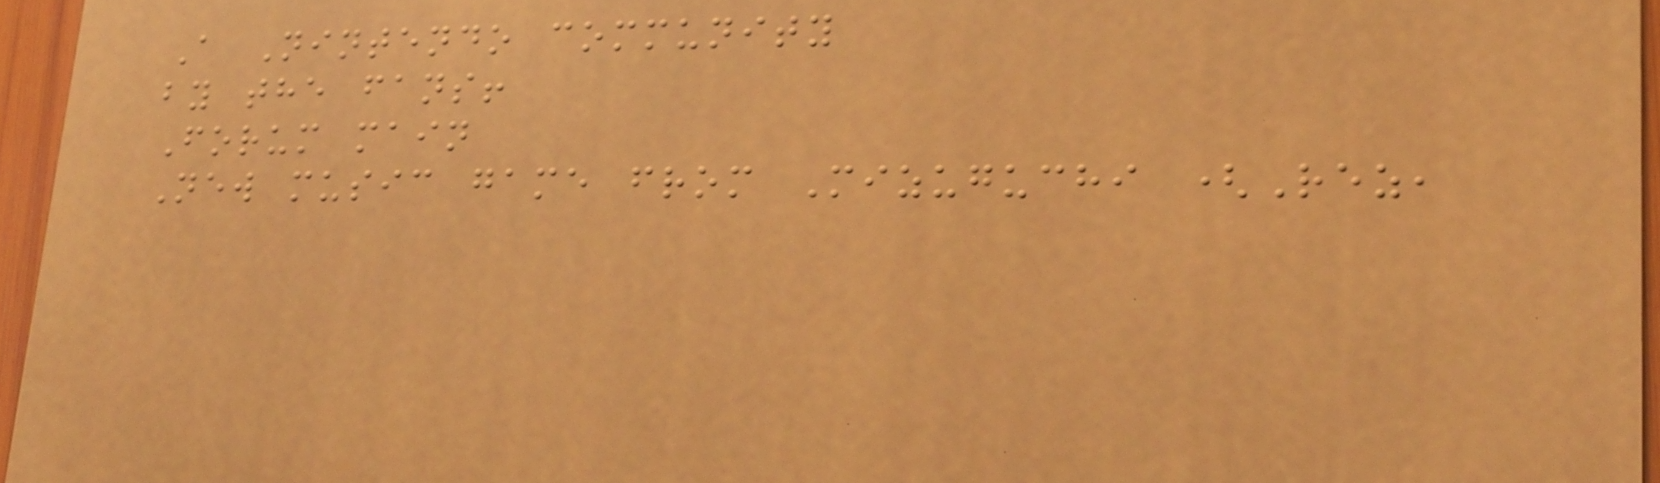A Nintendo community
by the fans!
Forum main
New music game from Mizuguchi (Rez,
